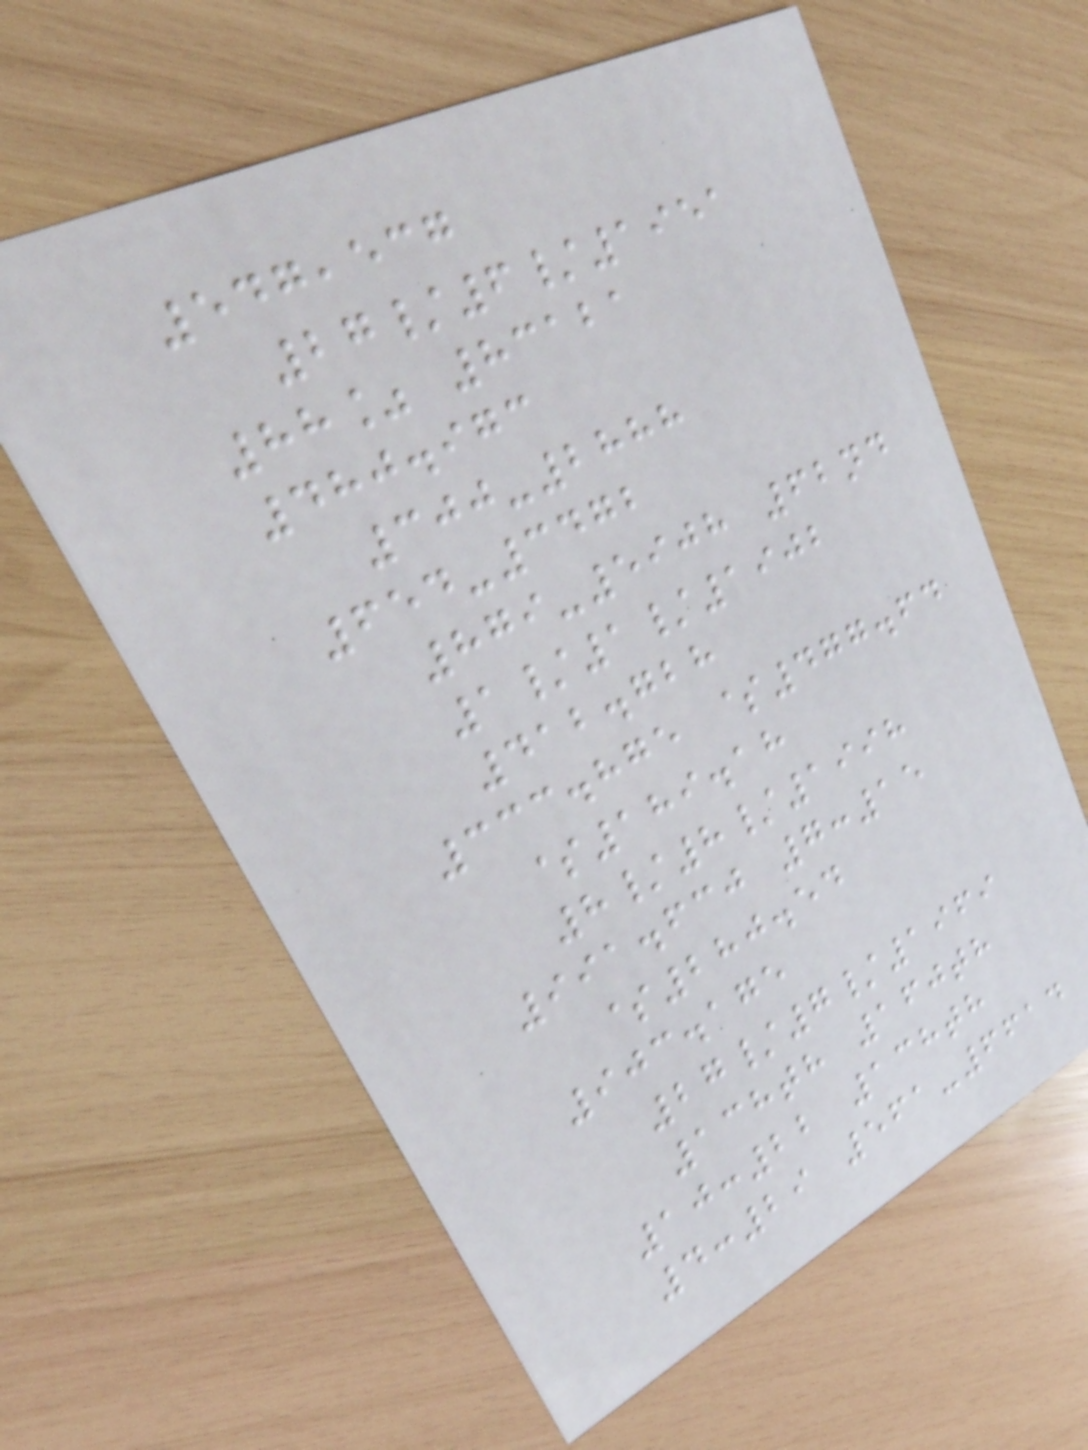547,537
27/6/1951
88% 83121
480.973
300-2888
654-3472
879-5908 62nd
1/1/1902
412.728
333.875 $477.64
$189.18
8/8/1998
991.630 7:15
$280.54
903.175
27/7/1969
138th 160th
10:22 138th
4:29 561-6614
